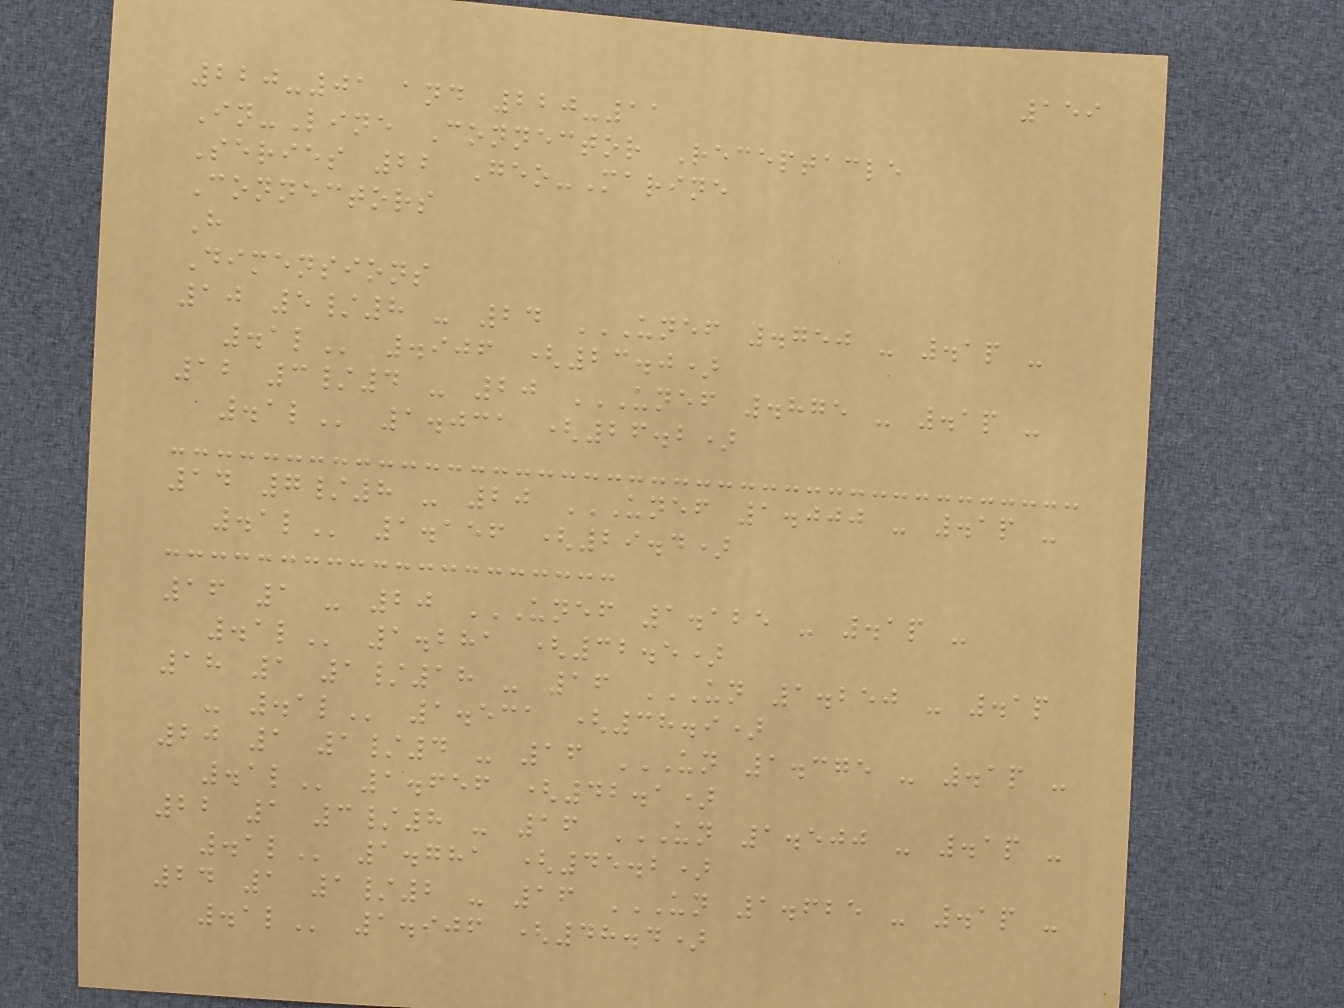159
220-01 and 220-11
In-Line Connector Receptacle
Series 22 Geo-Marine
Connectors
H
Dimensions
10 5/8 - 24 UNEF .750 - .1P -
.1L .906 (23.0)
12 3/4 - 20 UNEF .875 - .1P -
.1L 1.031 (26.2)
14 7/8 - 20 UNEF 1.000 - .1P -
.1L 1.156 (29.4)
16 1 - 20 UNEF 1.125 - .1P -
.1L 1.281 (32.5)
18 1 1/18 - 16 UN 1.250 - .1P
- .1L 1.531 (38.9)
20 1 1/4 - 16 UN 1.375 - .1P -
.1L 1.656 (42.1)
22 1 3/8 - 16 UN 1.500 - .1P -
.1L 1.781 (45.2)
24 1 1/2 - 16 UN 1.625 - .1P -
.1L 1.906 (48.4)
